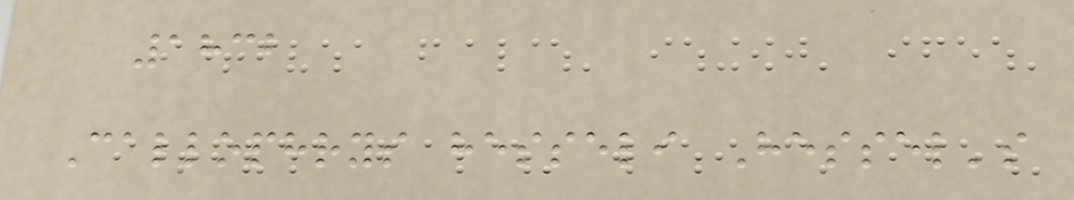1832
Callophrys hesseli Hessel's
